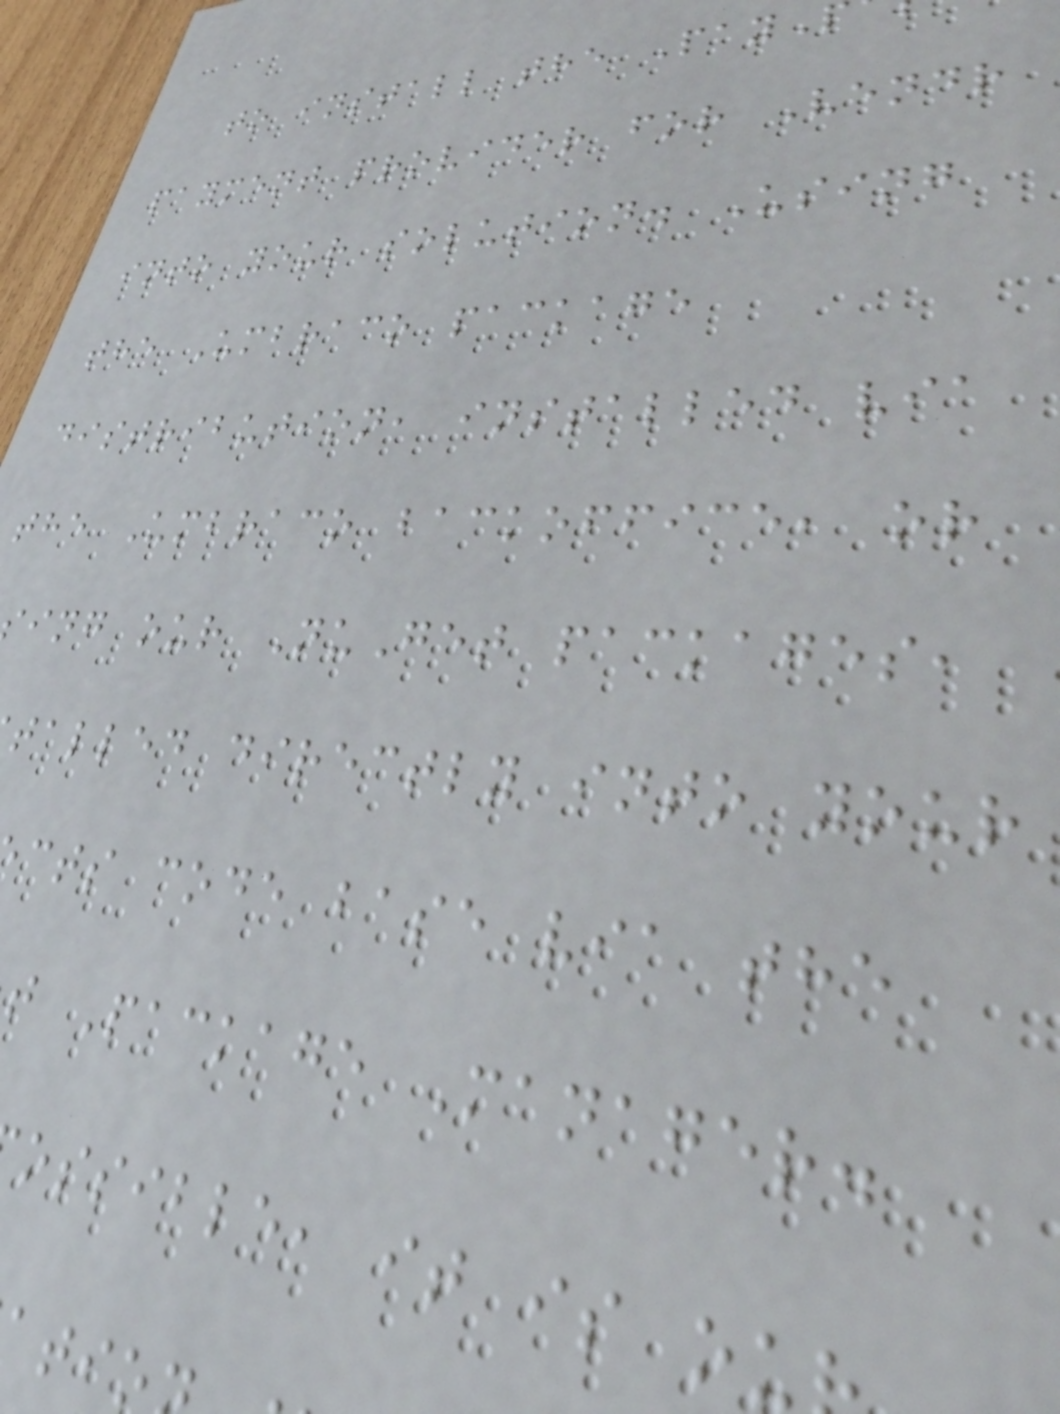to install the Pay
payment provider for Vendr
into your solution. Using
the Umbraco package
distribution, installed via
the Umbraco backoffice, or
ing our NuGet packages,
talled directly into your
cts code base via the
t Package Manager.
ossible, it is ou
